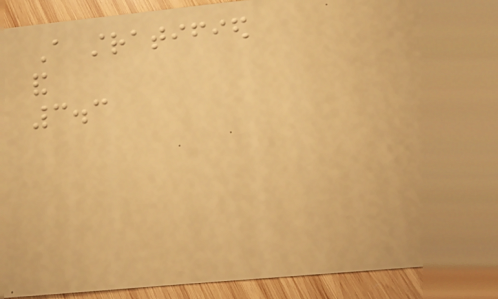A stratified
and
3.3
